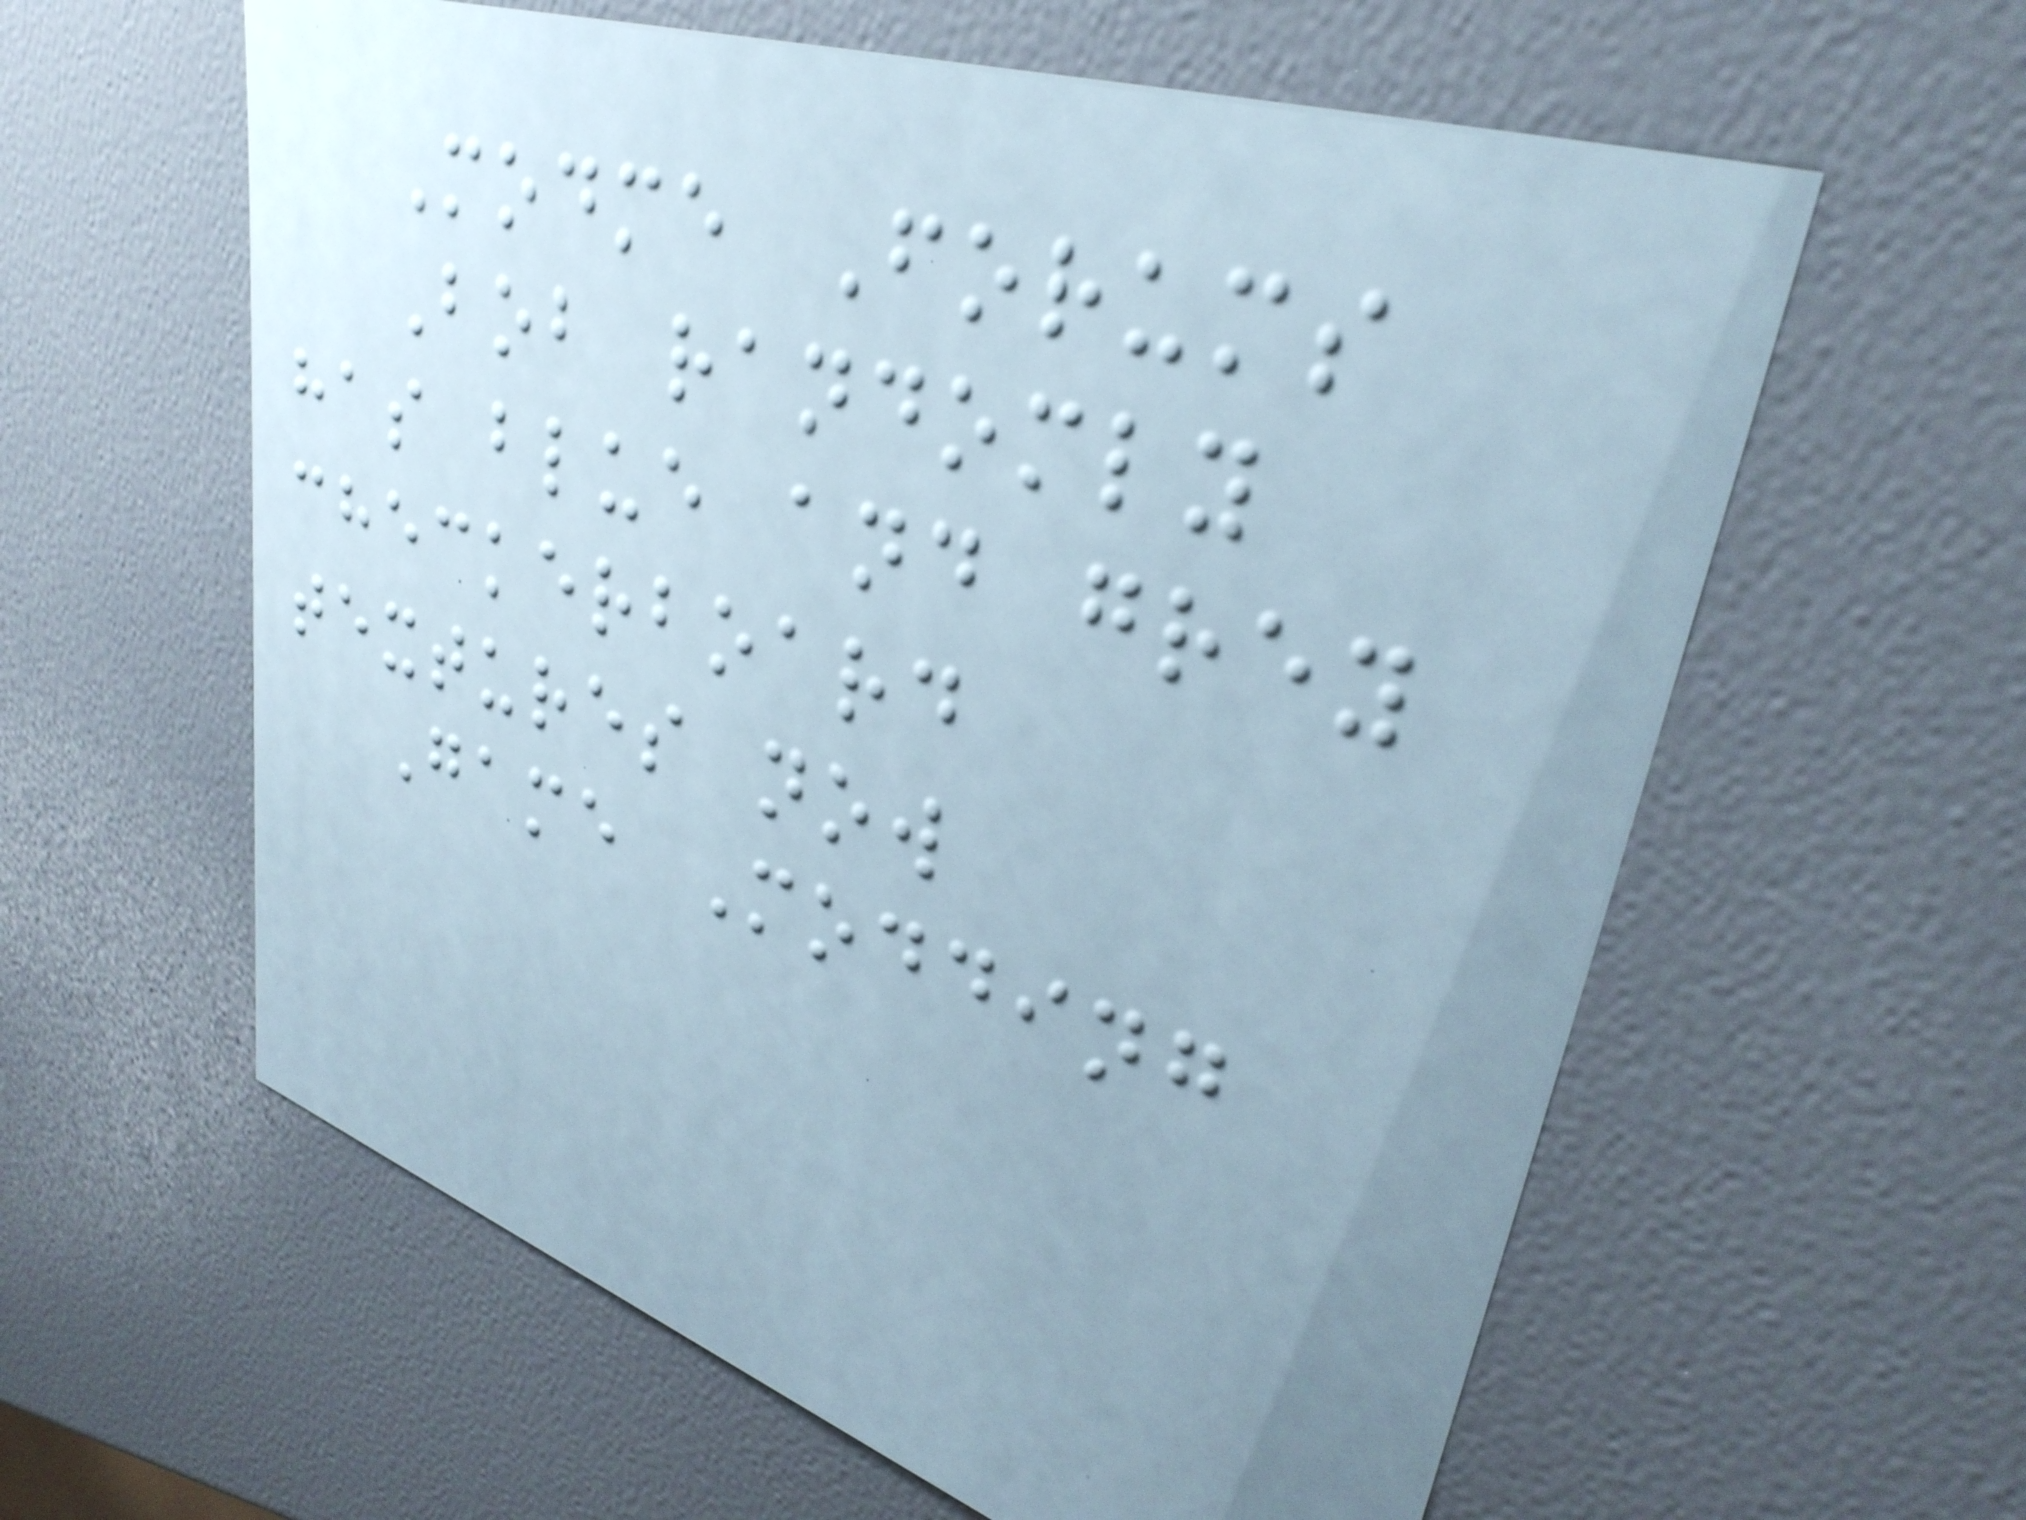Modme Forums
Bob randomly
has blue and grey
checkerboard
textures now
Game Modding
